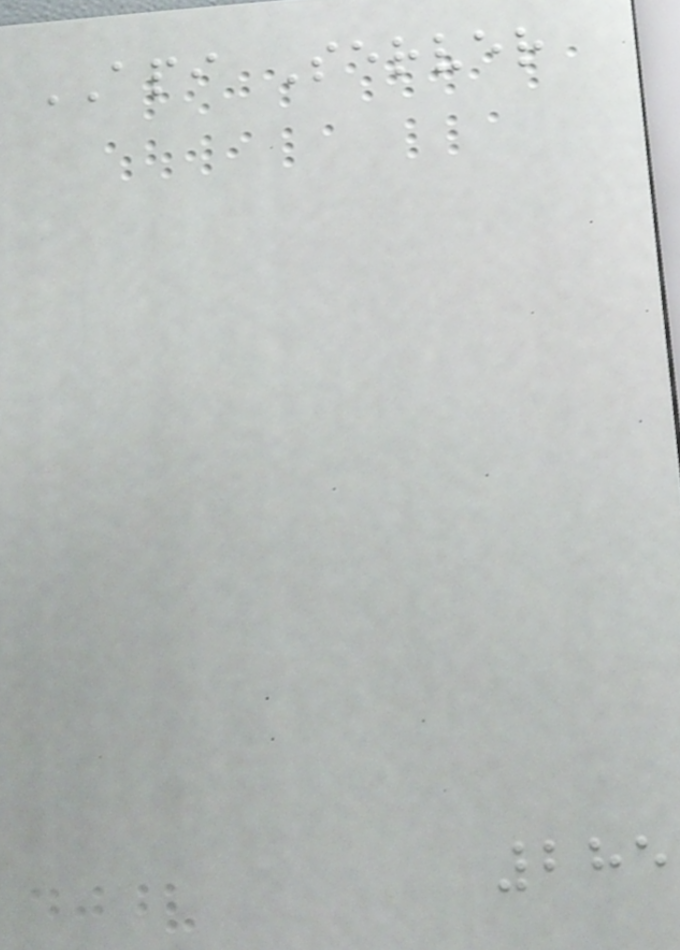API Server
285
